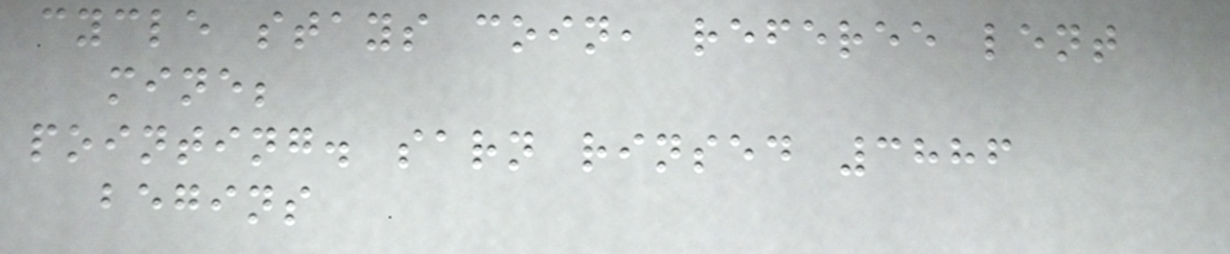cycle stays coin, referee lent
mine;
pointing. sarn rinsed 3886
begins
